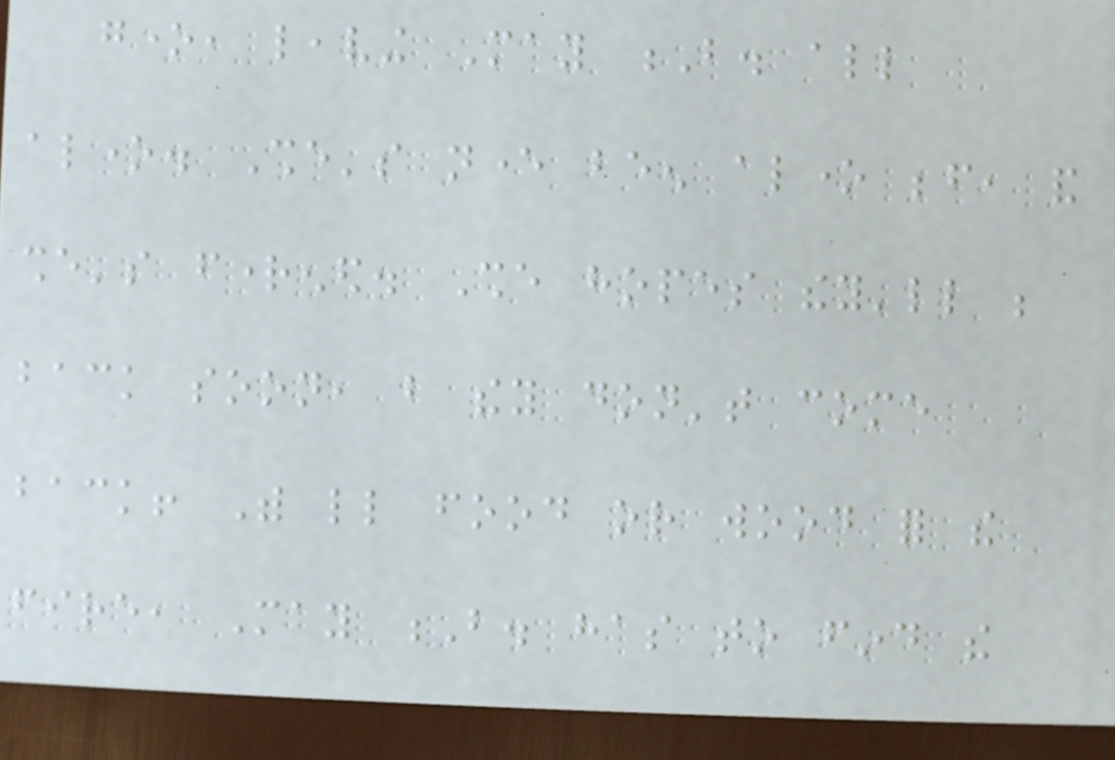gone, leaving May B. all
alone. She's never been alone before, and
she's frightened. She hopes they'll be
back soon, but they don't come
back! With little food or wood for the
fire, May B. has to find the
